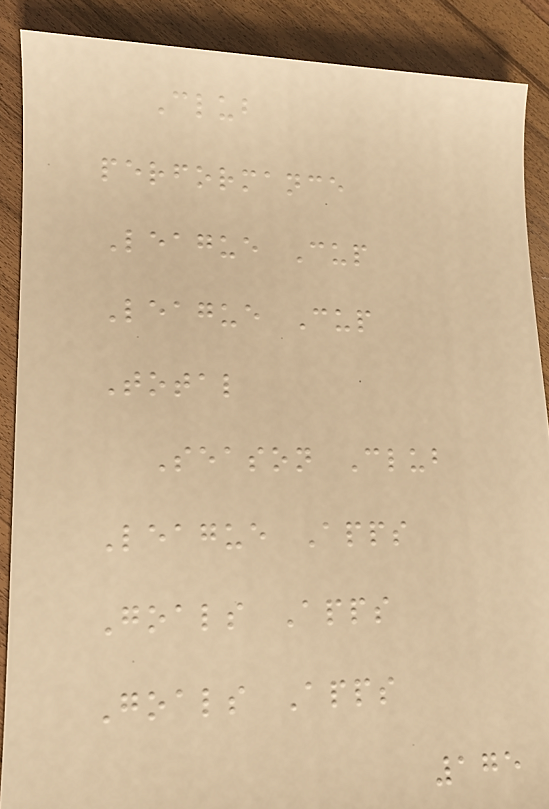Club
performance
League Cup
League Cup
Total
Season Club
League Apps
Goals Apps
Goals Apps
175
